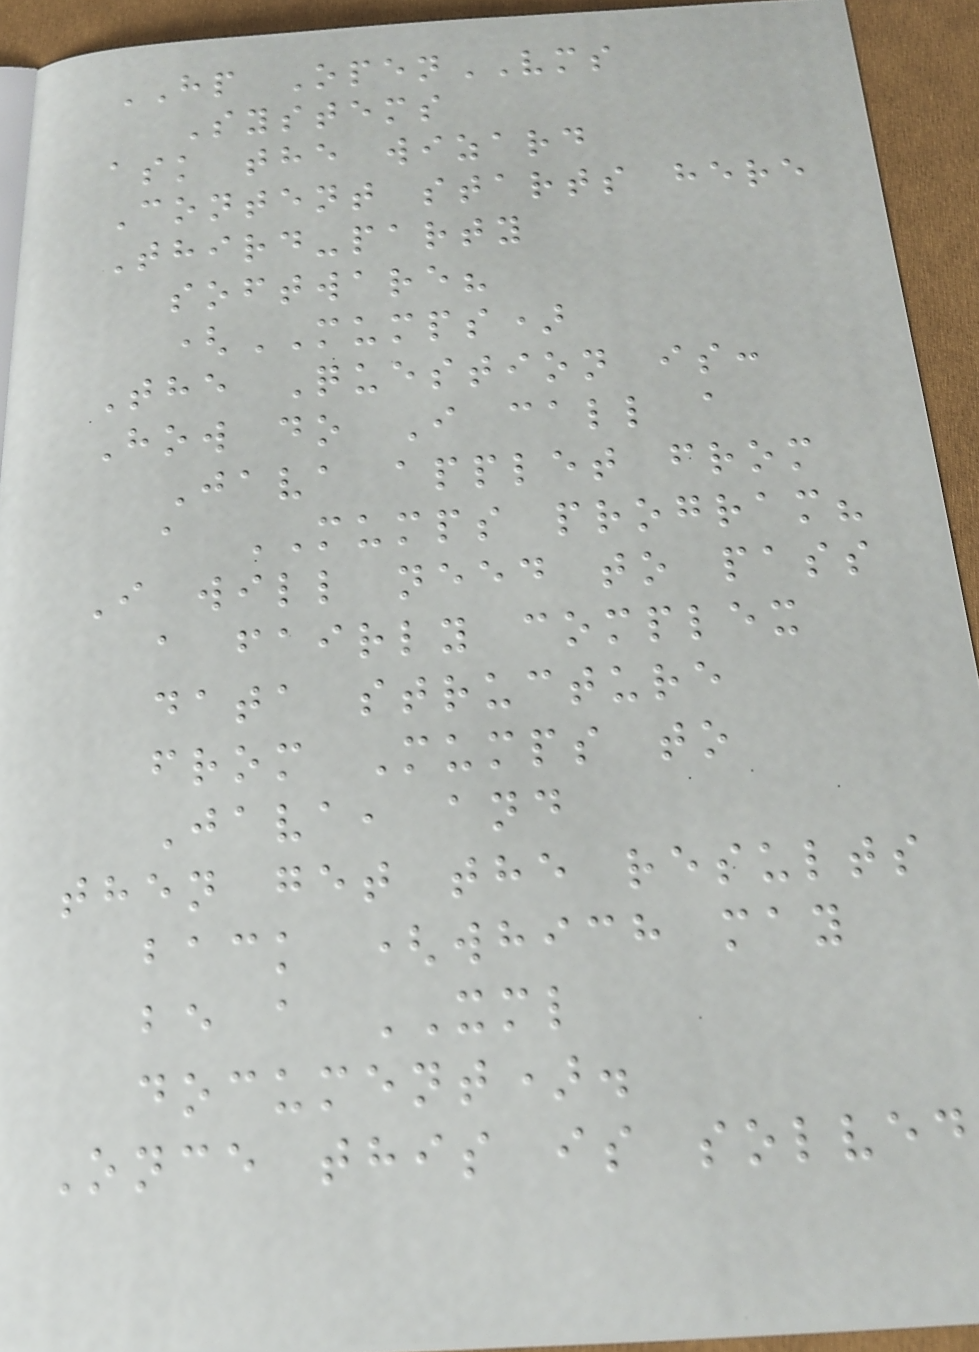HP OpenVMS
Systems
ask the wizard
Content starts here
Third-party
software?
(MUMPS)
The Question is:
How do I call a
Java applet from
a MUMPS program?
I will need to pass
a fairly complex
data structure
from Mumps to
Java, and
then get the results
back (which may
be a XML
document).
Once this is solved
